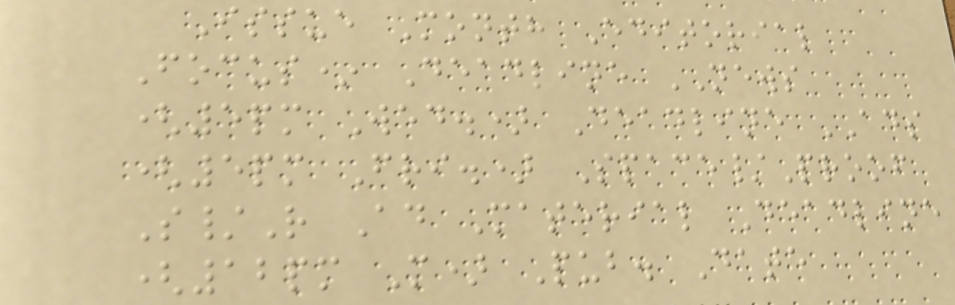Issue Month Editorial
Focus* Deadline NEWS
(5pm Wed.) Deadline ADS
(5pm Fri.) Space/Proof
S/R Ad Material Deadline
(12pm M) Pub. Date
